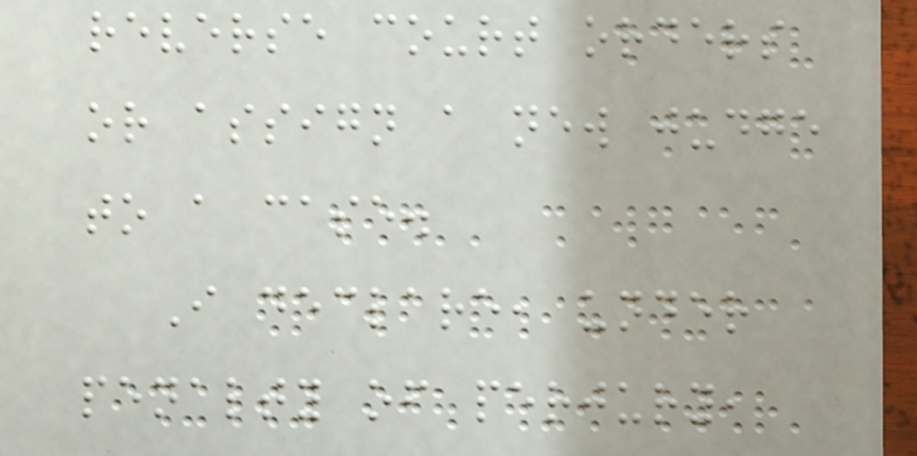reverse court orders
or assign a new judge
to a case.
I declare, under
penalty of perjury,
